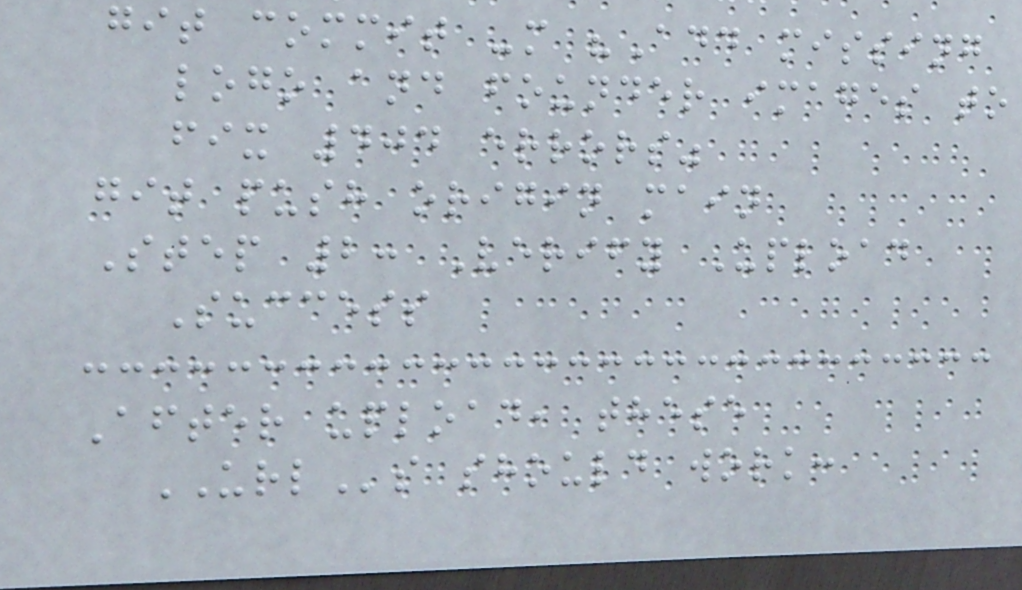git commit -m "Add missing
logo and founder images to
fix 404 errors"
git push origin main
Step 2: Verify Upload
Success
After upload, these
URLs should work:
